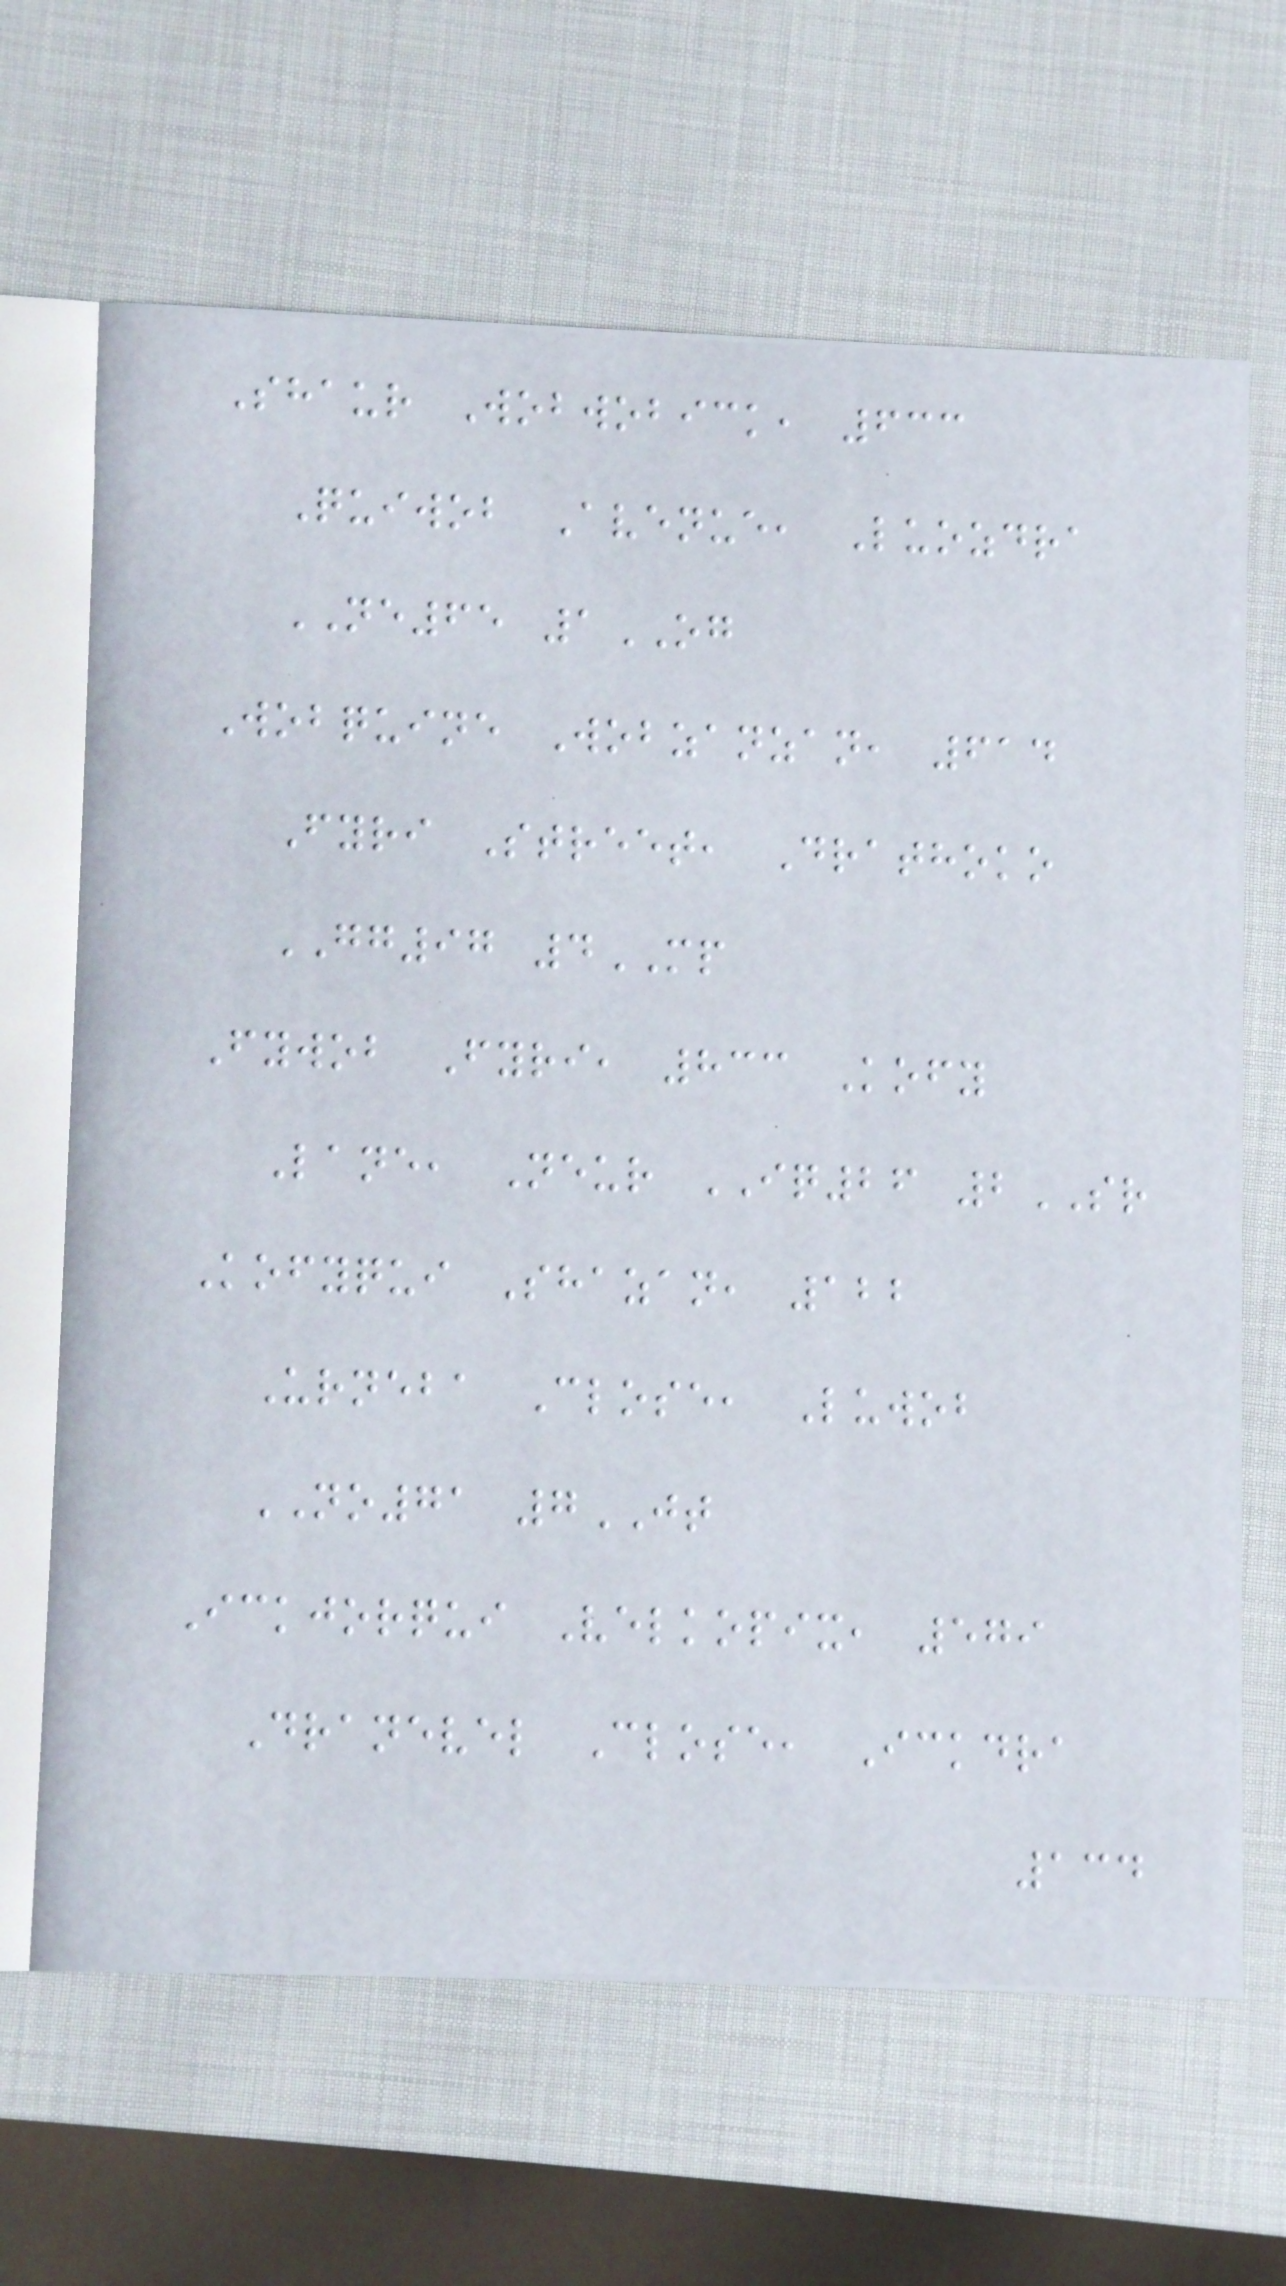Shaur Wobwobick, 633
Quiwob Avenue, Luozdra
NE65 1OG
Wobquine Wobzanzan, 614
Fyri Street, Drathoko
GG97 4MP
Fywob Fyri, 833 Kofy
Lane, Neur IQ26 2SR
Kofyqui Shazan, 122
Urneba Close, Luwob
NO71 7JT
Ickjorqui Velkopix, 579
Dranevel Close, Ickdra
134
